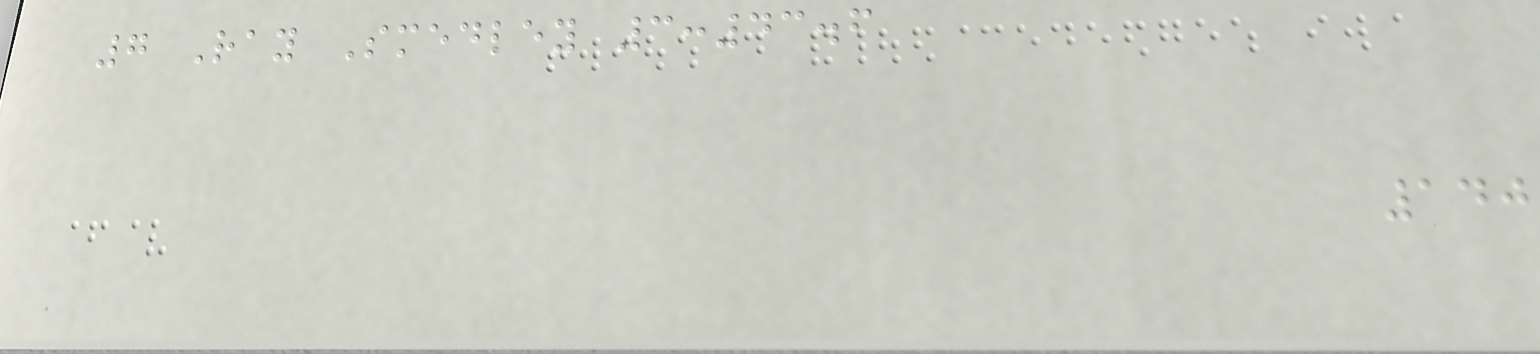7 Ray Smedley 3:43.6
140
